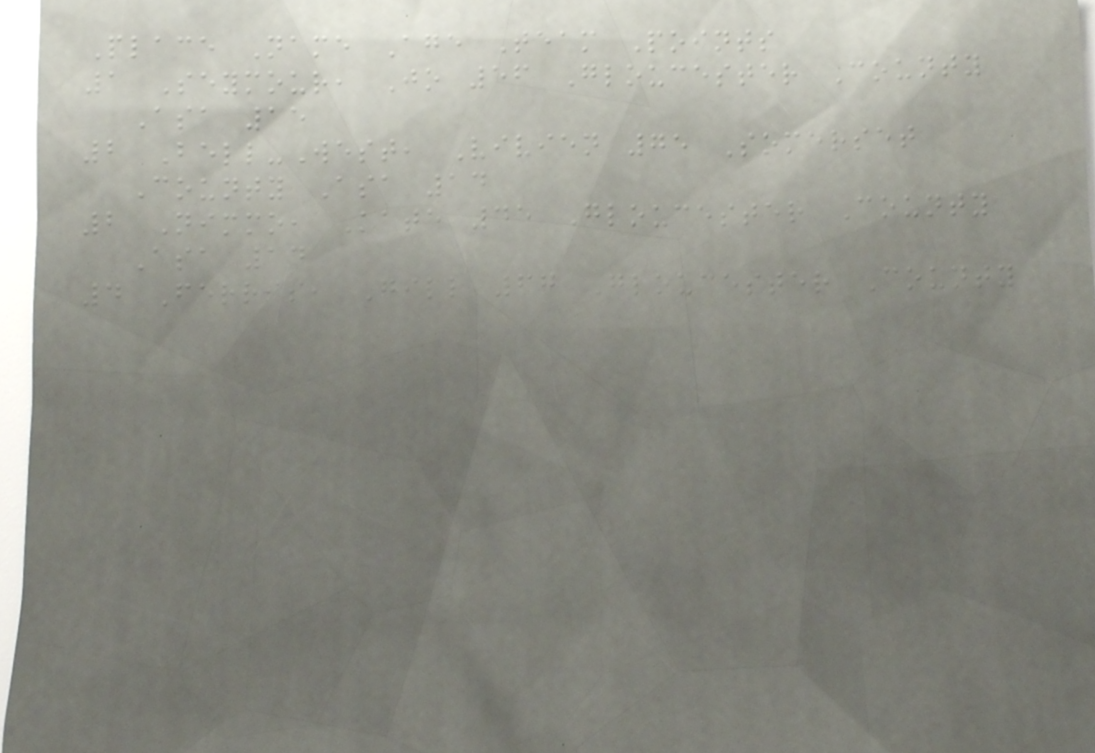Place Name Age Team Points
1 Seymour, Jo 56 Gloucester County
Asa 15
2 Bell-West, Vivien 75 Somerset
County Asa 14
2 Nimmo, Kate 45 Gloucester County
Asa 14
4 Ferris, Gill 67 Gloucester County
